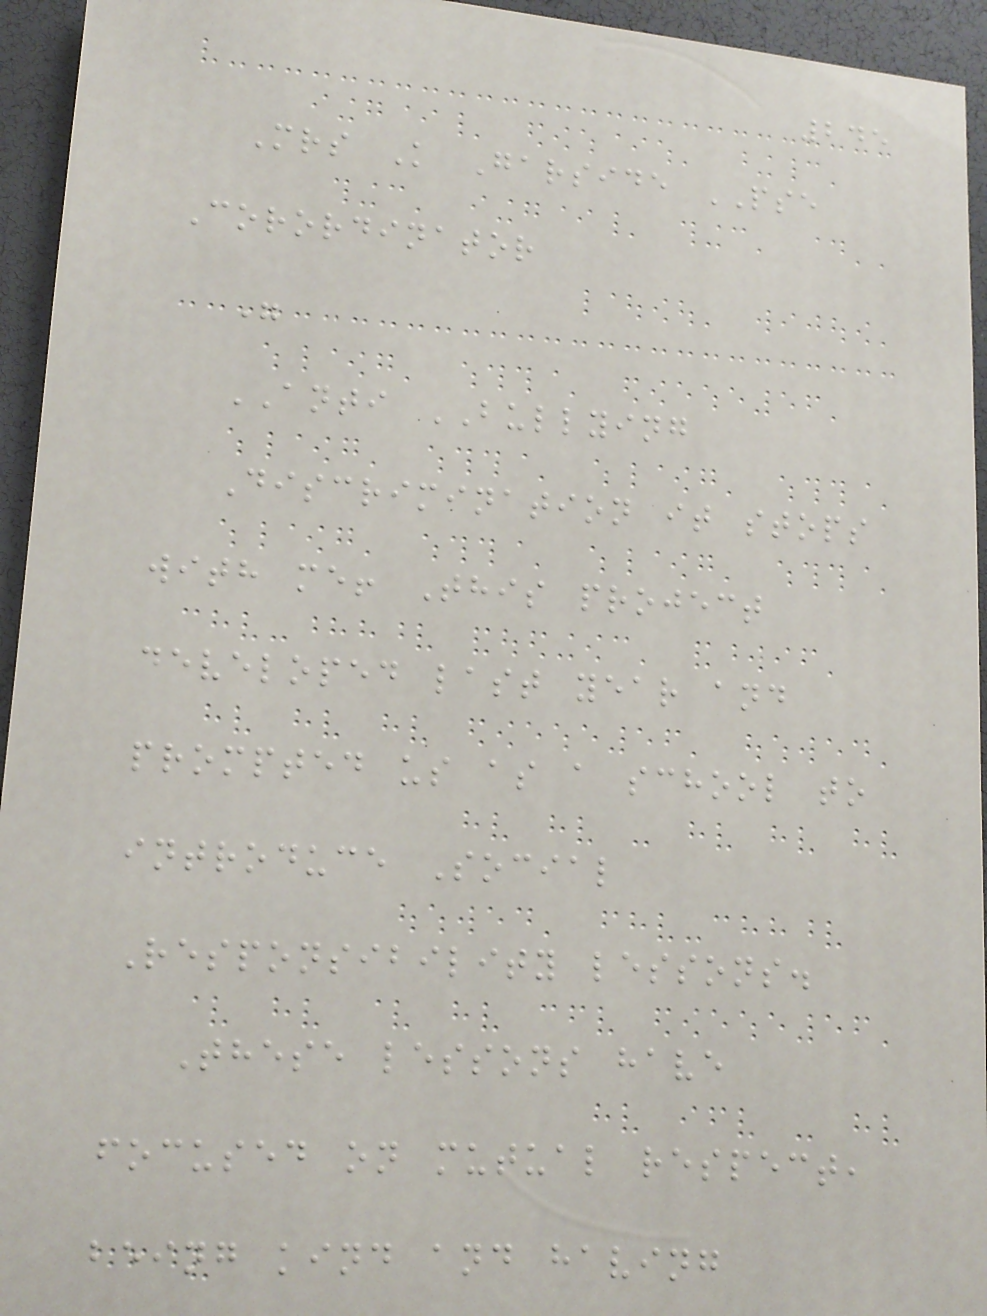245
Mrs K Garside PSE
Corordinator
"
ANTI BULLYING
Discrimination it stops
with me! This project
developed last year and
prompted us as a school to
introduce Social
Responsibility lessons.
These lessons have
focused on mutual respect,
being kind and having
